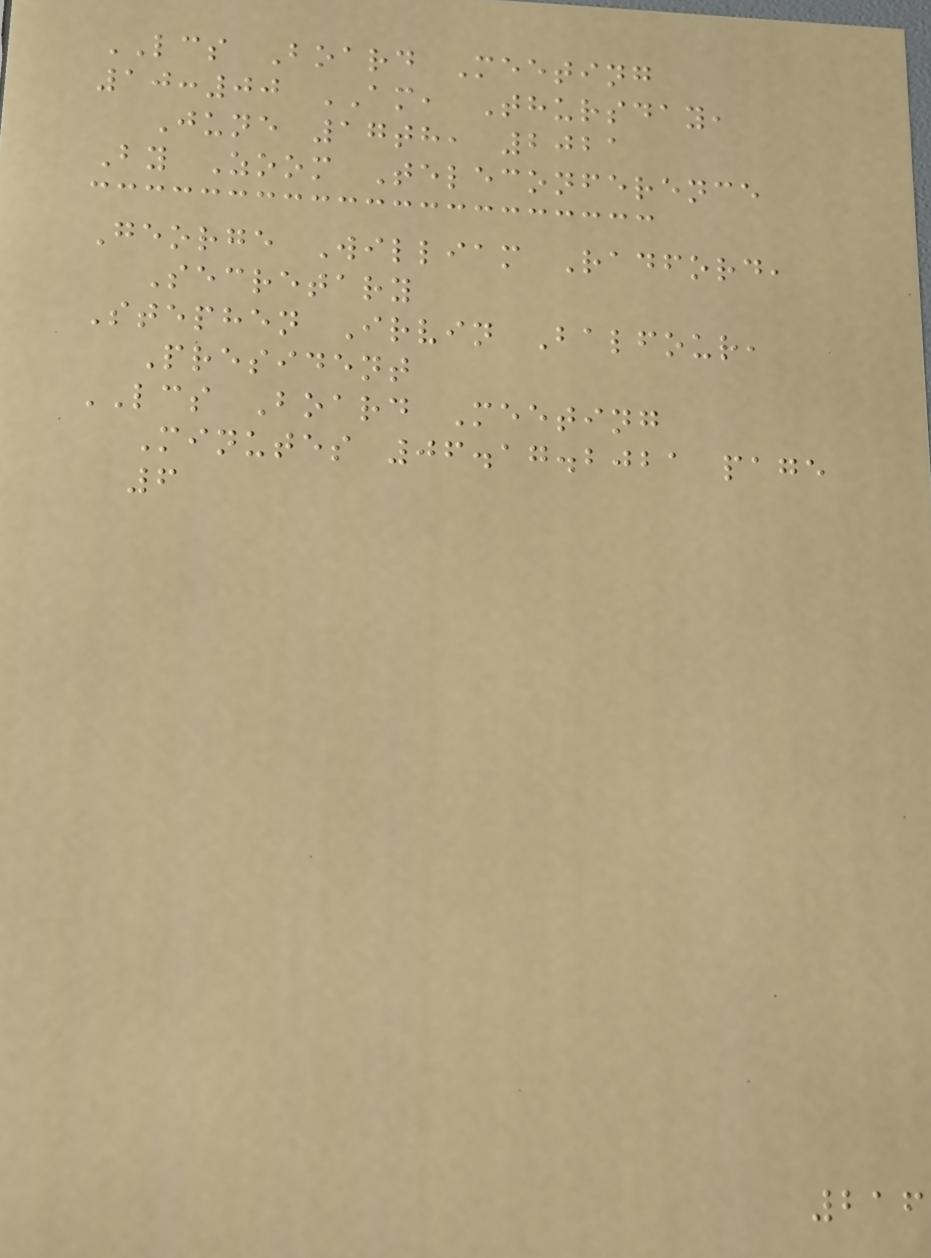LCS Board Meeting
10:00 AM, Thursday,
June 17th, 2021
By Zoom Teleconference
George William Radford,
Secretary
Stephen Irvin Balfour,
President
LCS Board Meeting
Minutes 06.17.2021 page
6
216
